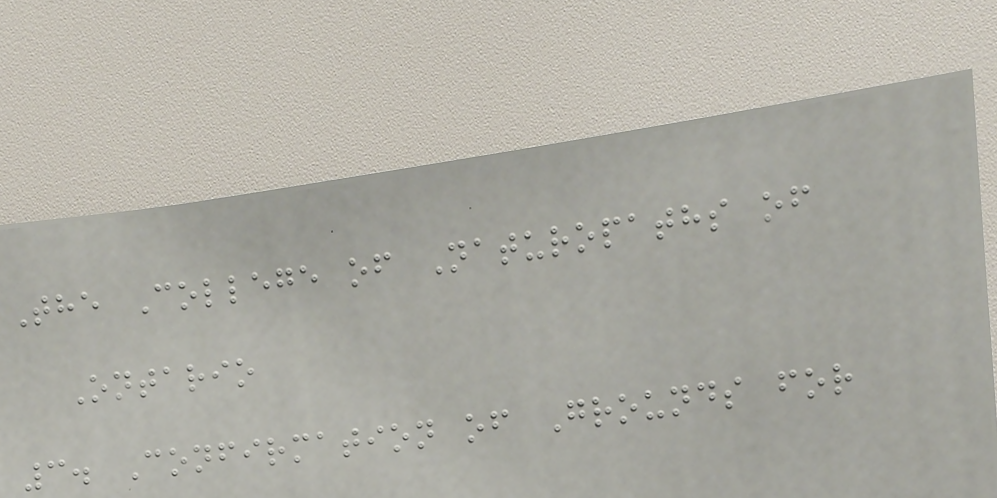The College of Naturopaths of
Ontario
3. Confirmation of Grounds for
